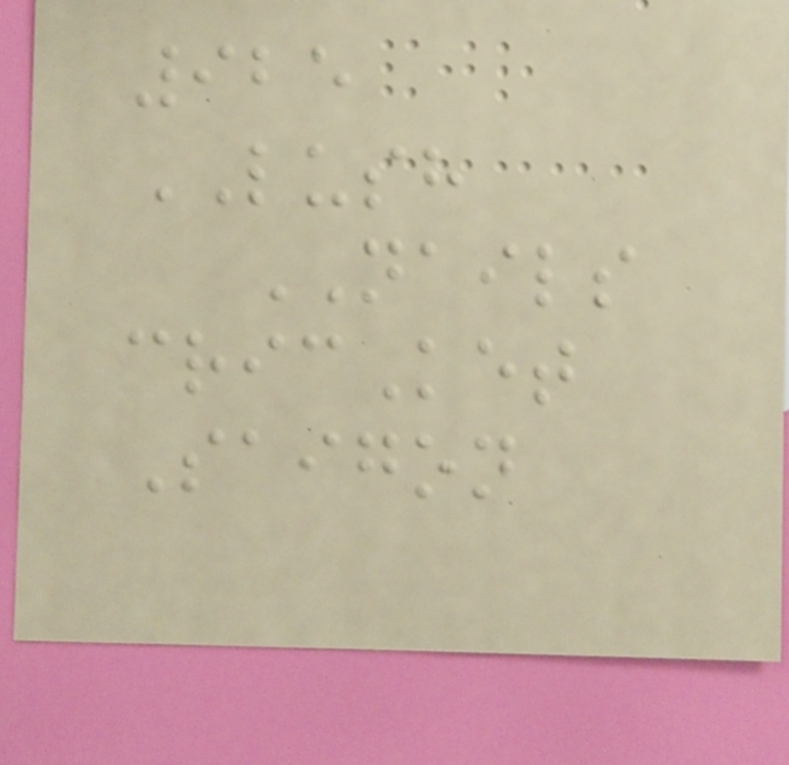925
LUSH
NAILS
cricKet
Saigon
